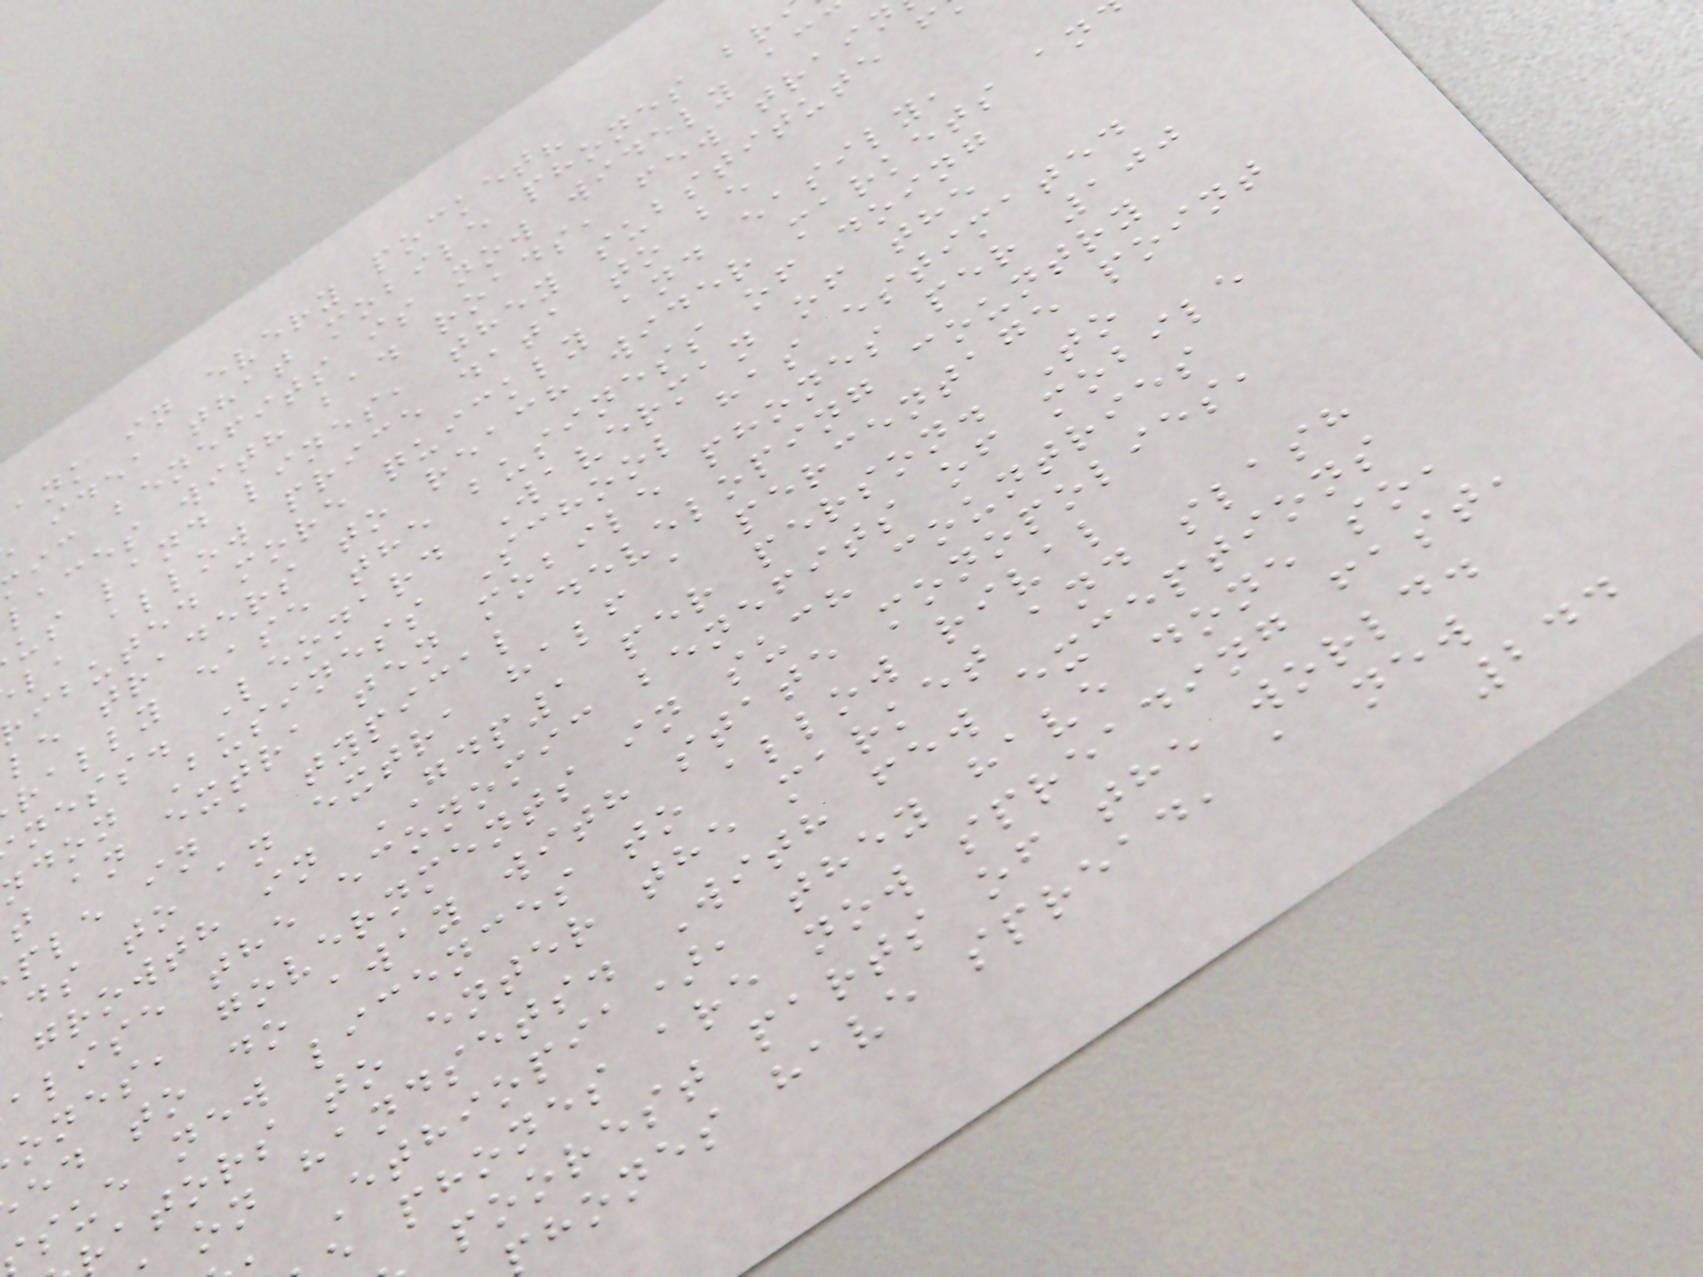ank in every pocket?
idea that mobile phones br
ic benefits is now widely ac
laces with bad roads, few train
us land lines, they substitute f
l, allow price data to be
ibuted more quickly and easily,
le traders to reach wider markets an
rally ease the business of doing
ness. Leonard Waverman of the
don Business School has estimated
t an extra ten mobile phones per 100
ple in a typical developing country
ds to an extra half a percentage point
growth in GDP1 per person. To
alise the economic benefits of mobile
ones, governments in such countries
ed to do away with state monopolies,
sue new licences to allow rival
ators to enter the market and slash
on handsets. With few exceptions
Ethiopia), they have done so,
phones are now spreading fast,
poorest parts of the world.
hones have spread, a new
244
